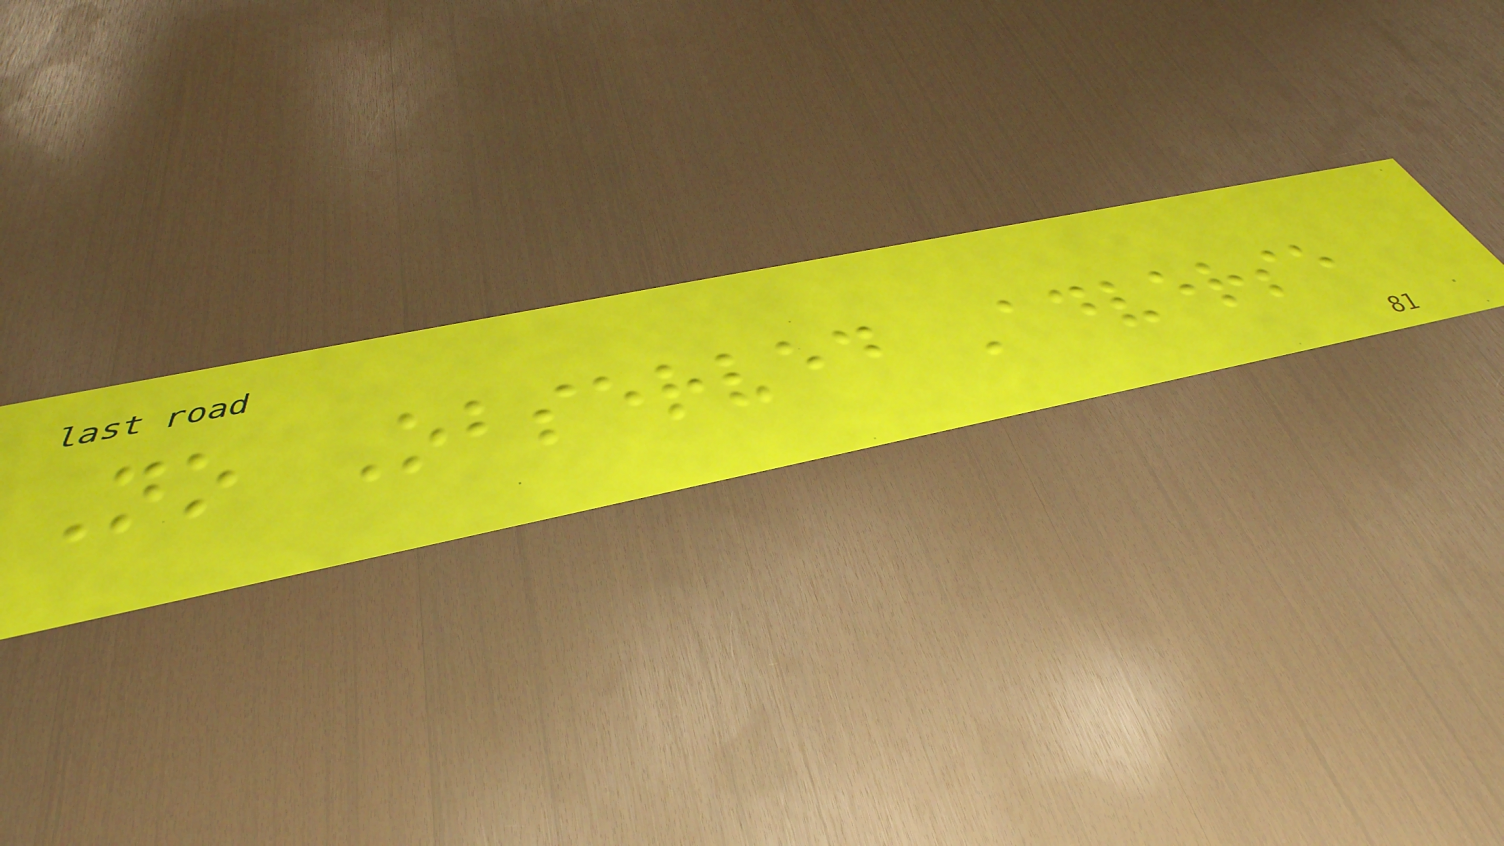No Observed Adverse
